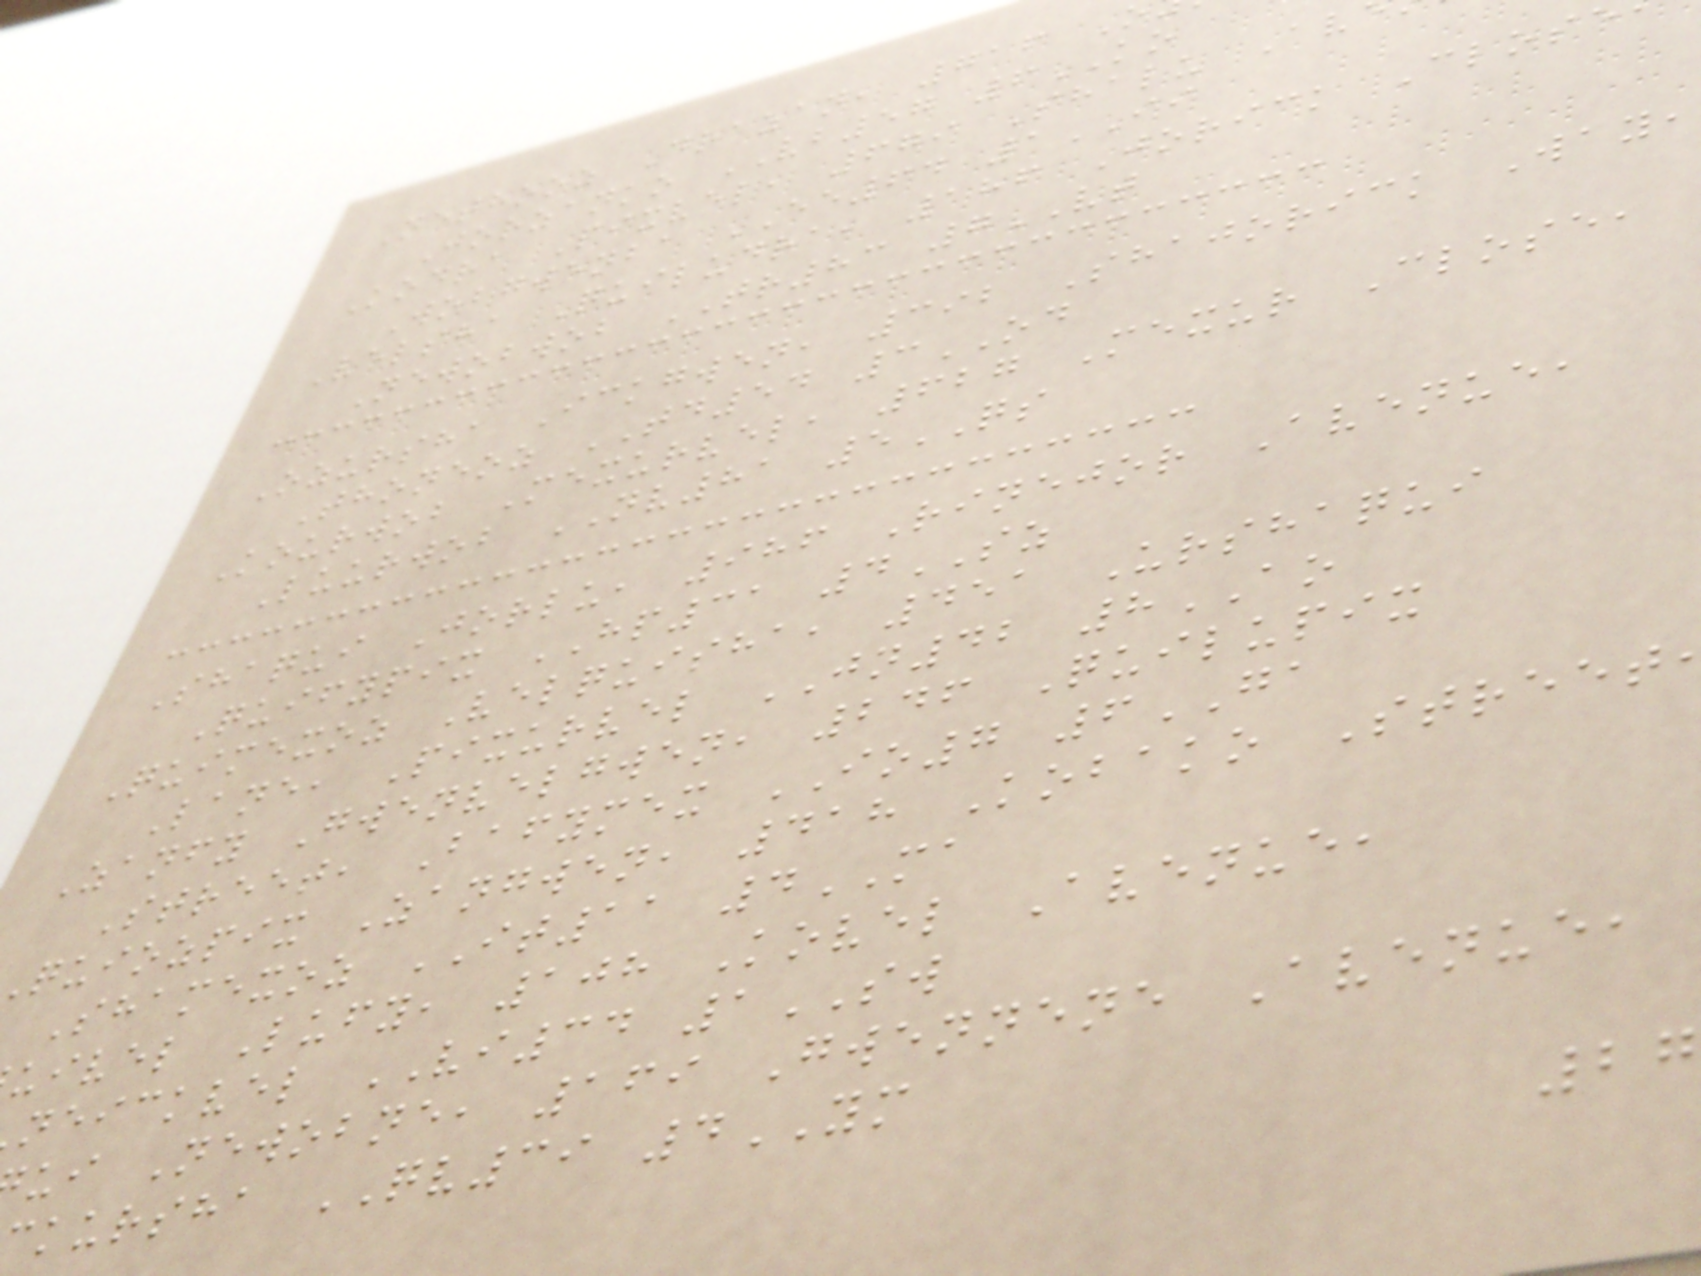Nethooz Drazan, 716
Jorzanko VB57 6KO
Kodra Pixvel, 679 Shalu Av
Wobgwenba EE64 1II
Velsha Quiludra, 186 Jorick Clos
Newobwob TR83 7VT
Ozursha Ickgwen, 392 Shajorick Way,
Thoneoz TD54 3OD
Kourwob Mexurvel, 627 Mexur Close,
Luurwob NV81 5QS
Shaqui Jorlu, 986 Rinejor Avenue,
Quifypix HP31 4SZ
Quimexoz Velquisha, 451 Urshaqui
Lane, Pixurvel JN42 8AO
Zanfy Gwenvelgwen, 246 Quilupix
Street, Bafymex IO7 6GA
quiozpix Zangwen, 418 Kobako Street
Shamexoz IT11 4MA
uivel Lufy, 108 Kovel Avenue,
neickvel VI34 1SW
ui Newobne, 169 Gwennene Avenue,
kursha QV39 4YM
